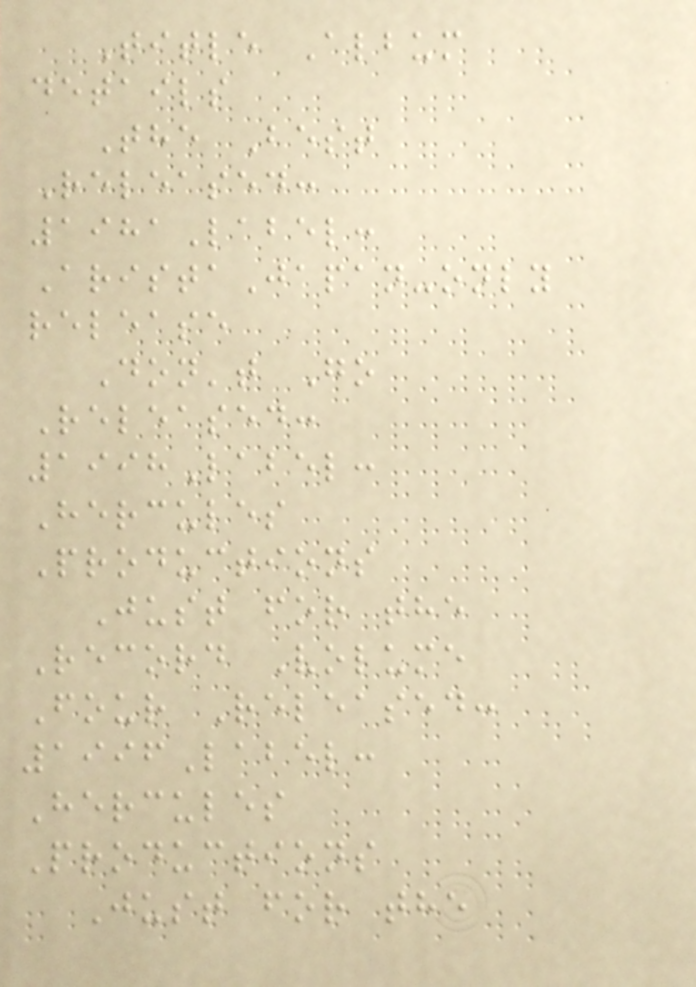Title Album
details
The Best
Released:
1981Label:
AristaJapan-only
release
Don't Go
Released:
1998Label:
Hercules
Productions
Just for the
Record Volume
Four Released:
1996Label:
Hercules
Productions
Just for the
